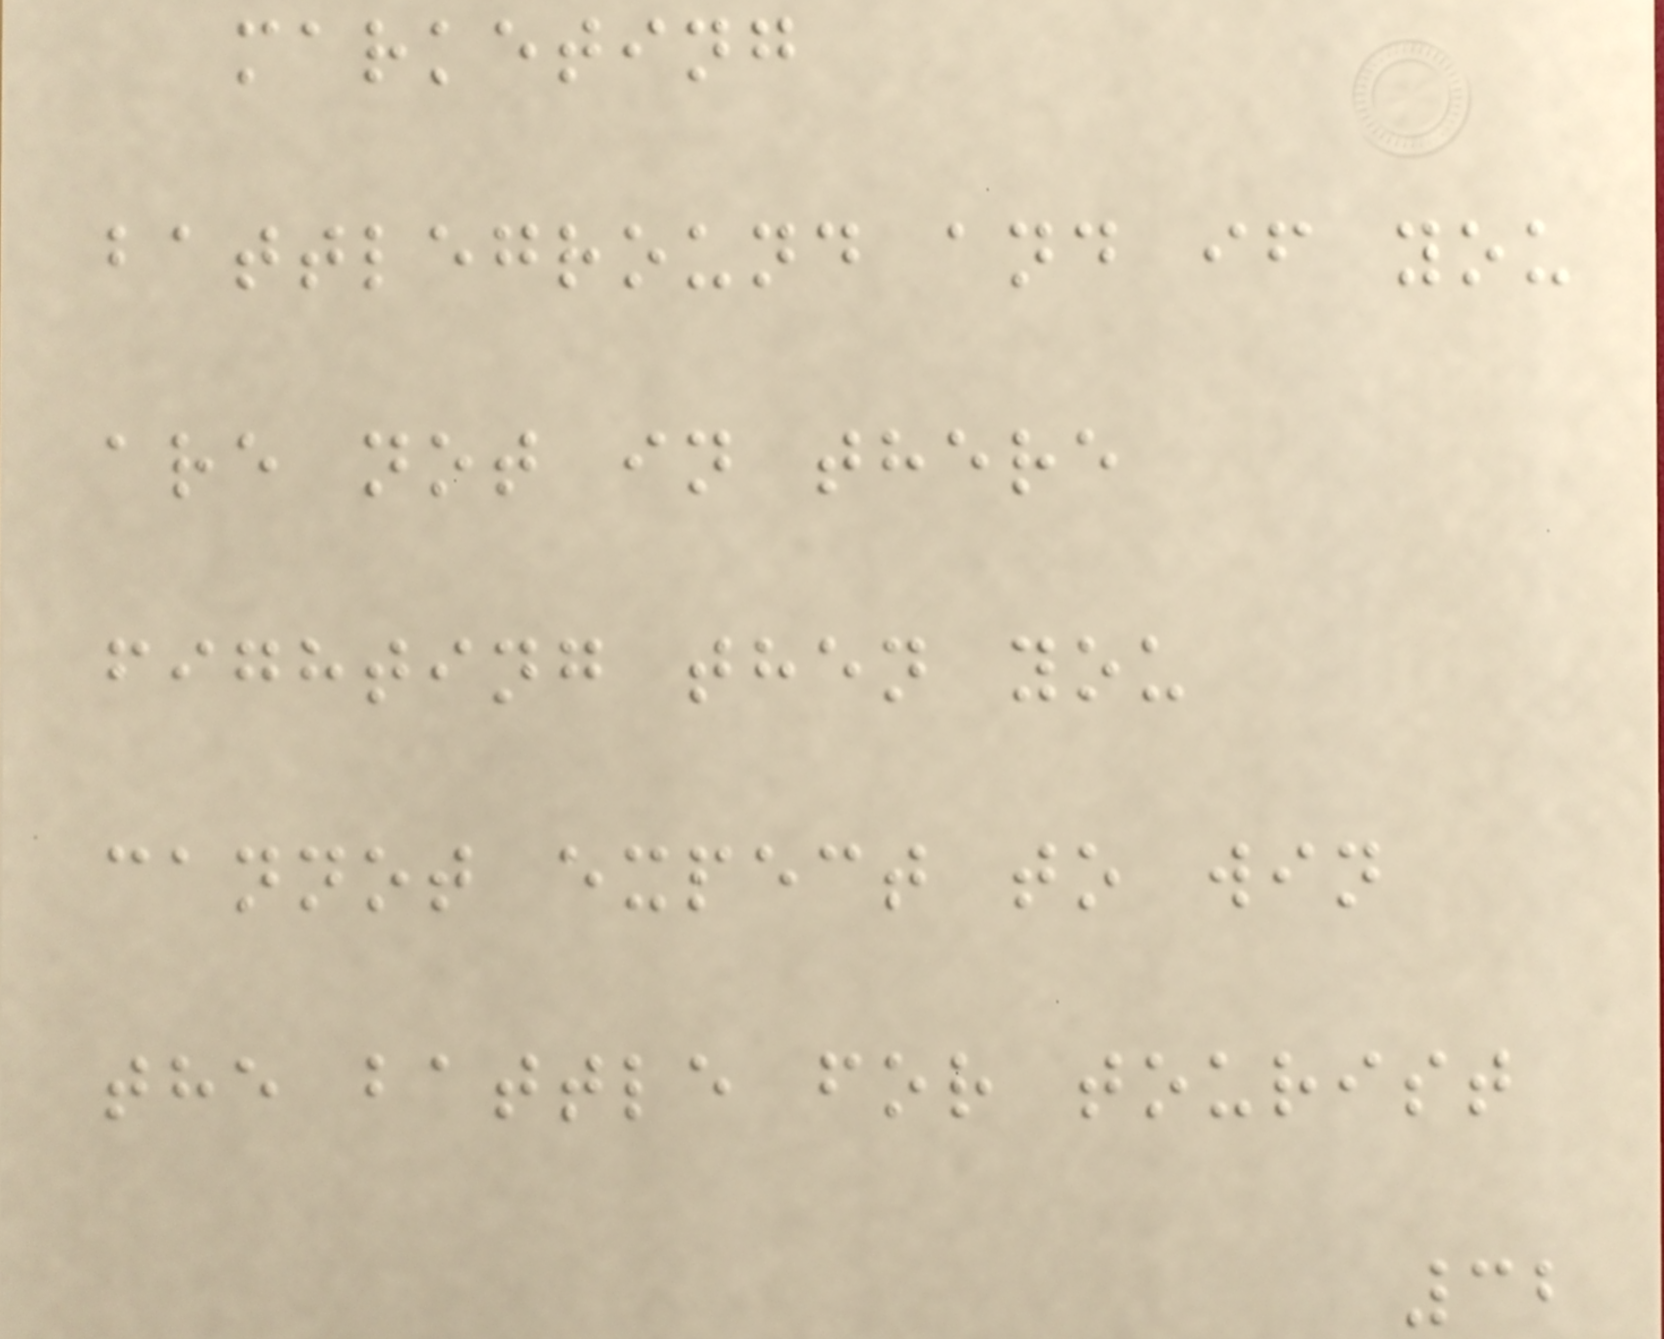marketing
battleground and if you
are not in there
fighting then you
cannot expect to win
the battle for tourist
32
